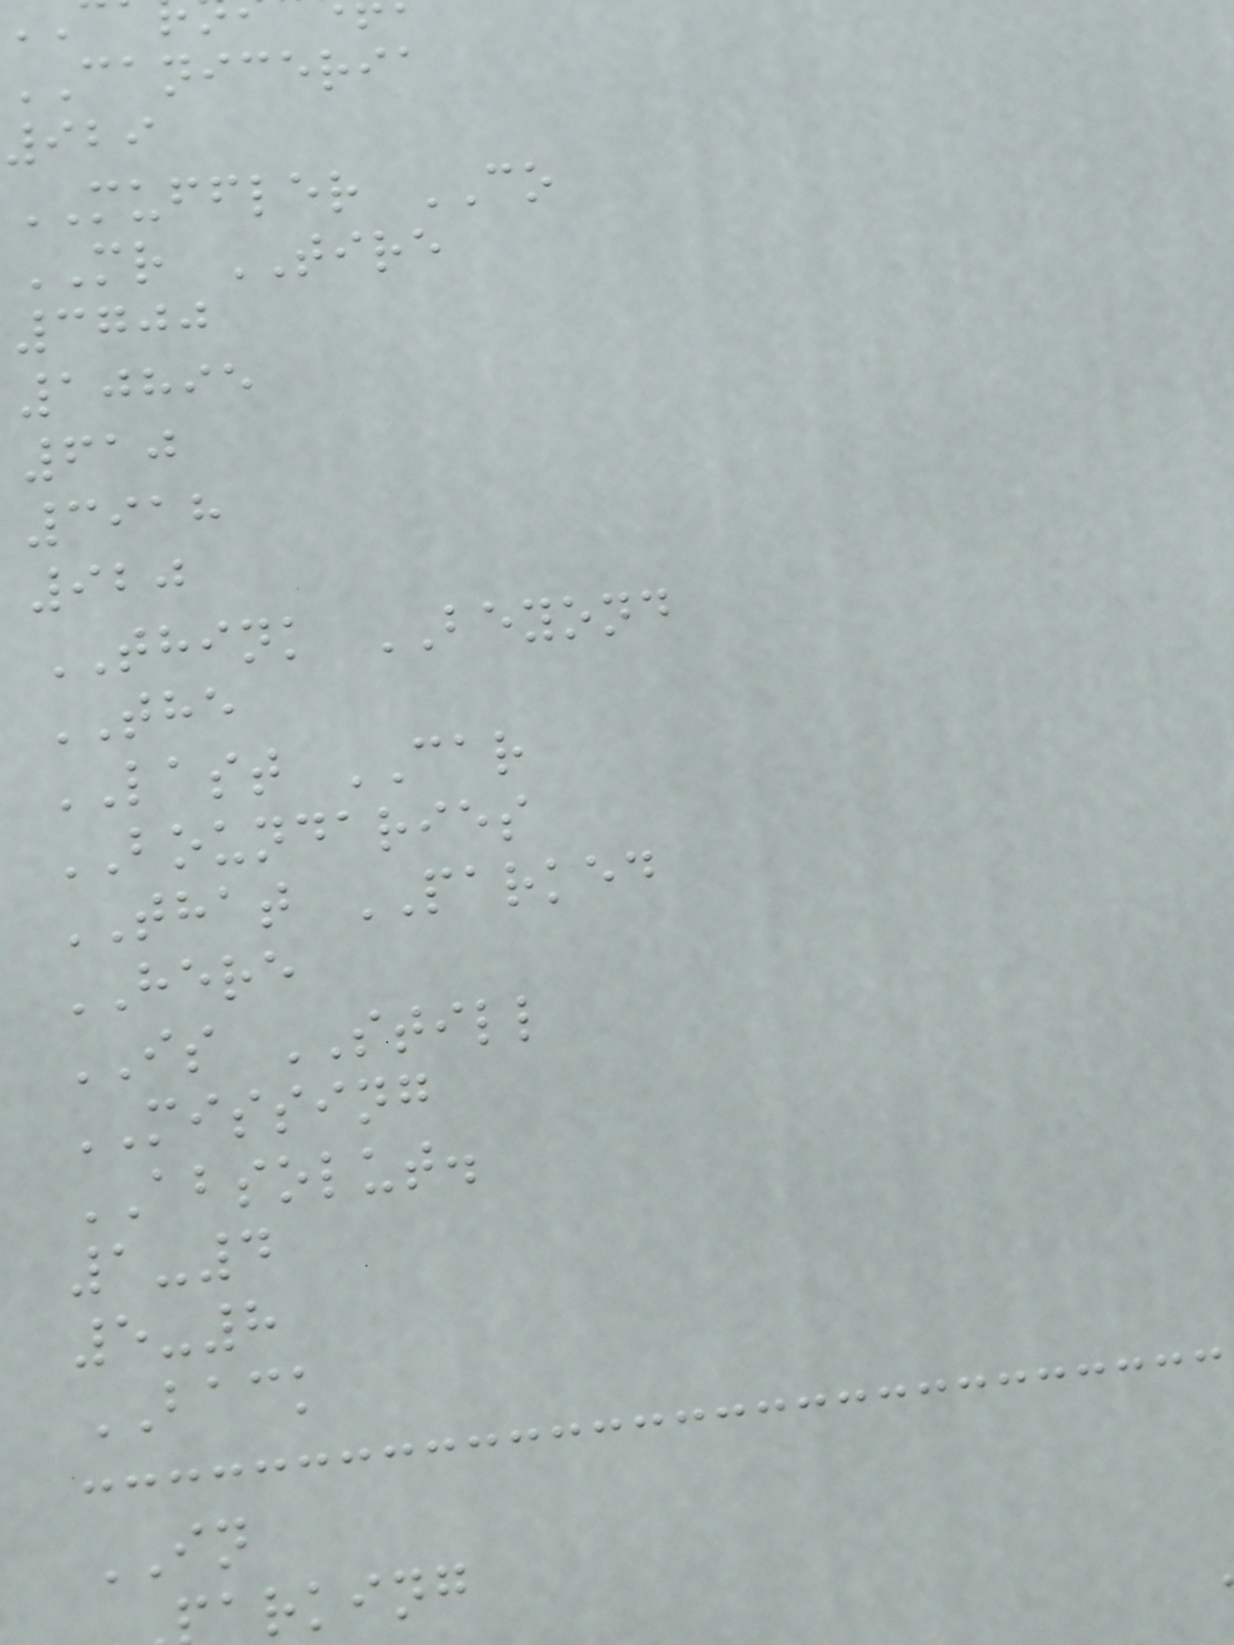caniceria
929
MUFFLER CO
MR TIRE
3700
10895
610
3918
920
THINK BEYOND
THE
LAST CAR
BOUNDARIES
THAT PARKED
HERE
IS STILL
MISSING
ABSOLUT.
1-4
5-8
BACK
IN
arking
